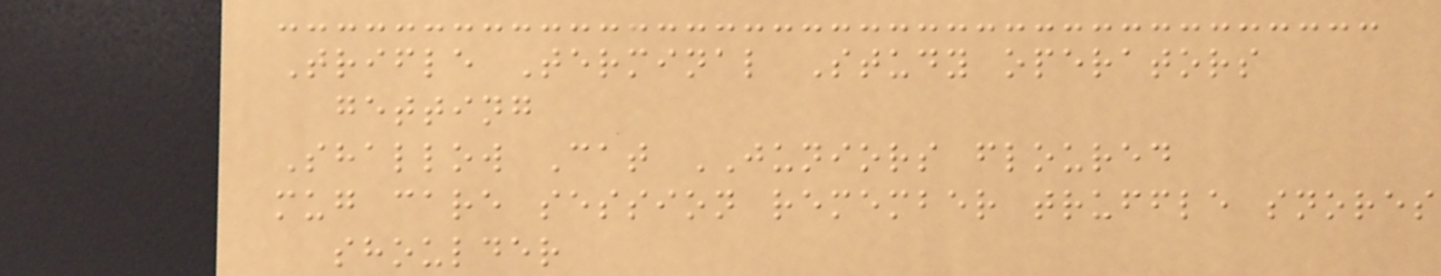Trifle Terminal Study operators
getting
Shallow Cat JUNIORS floured
mug care session remember truffle snores
shoulder
